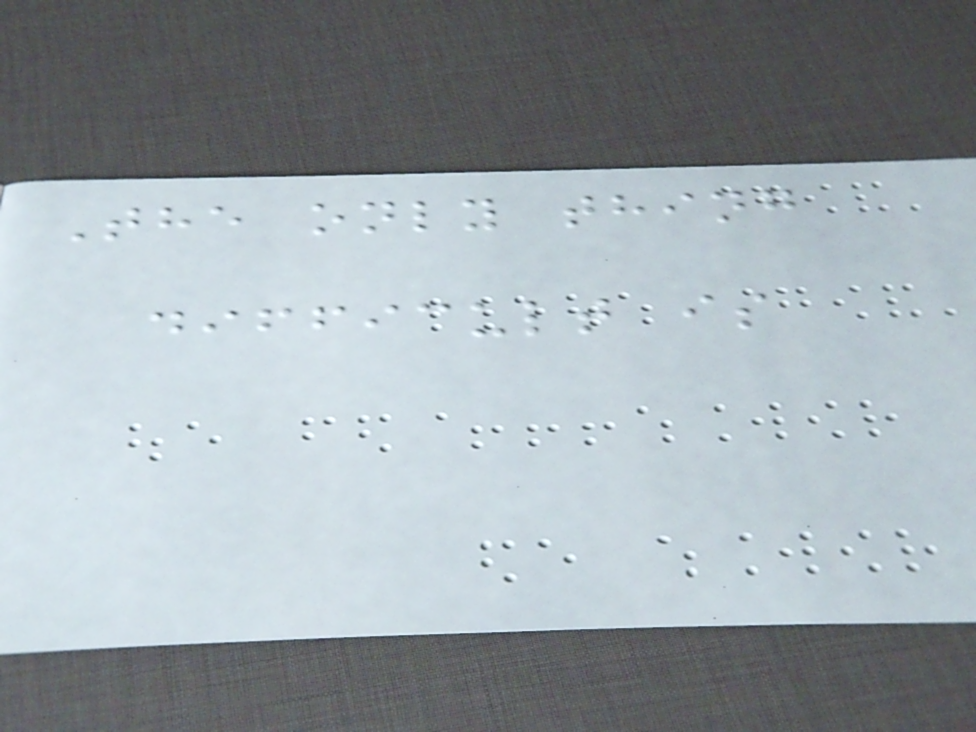The only thing
difficult is
